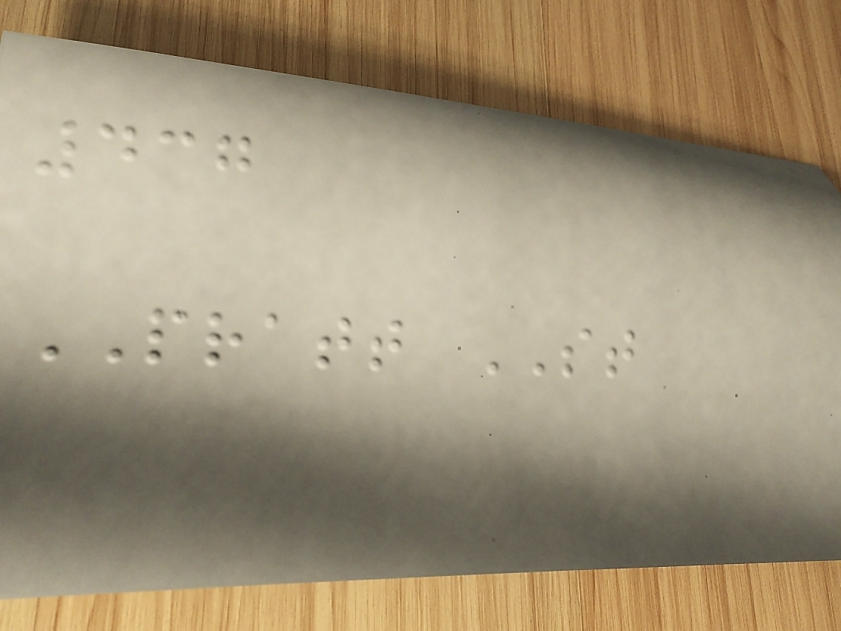437
PRATT ST
